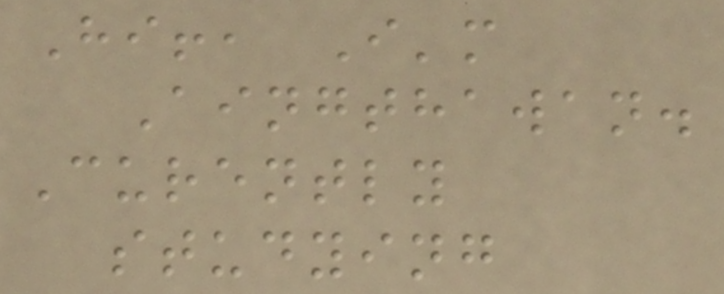Hi!, I'm
Aingthawan.
Curently
studying
